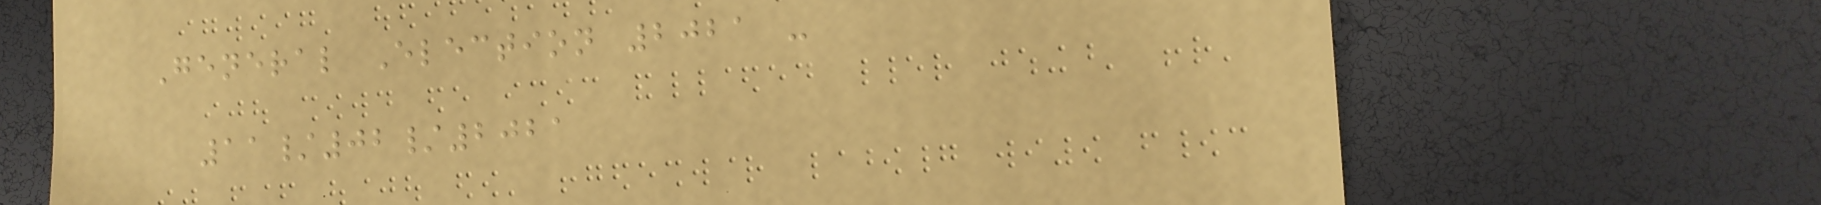General Election 2021 -
11/02/2021
